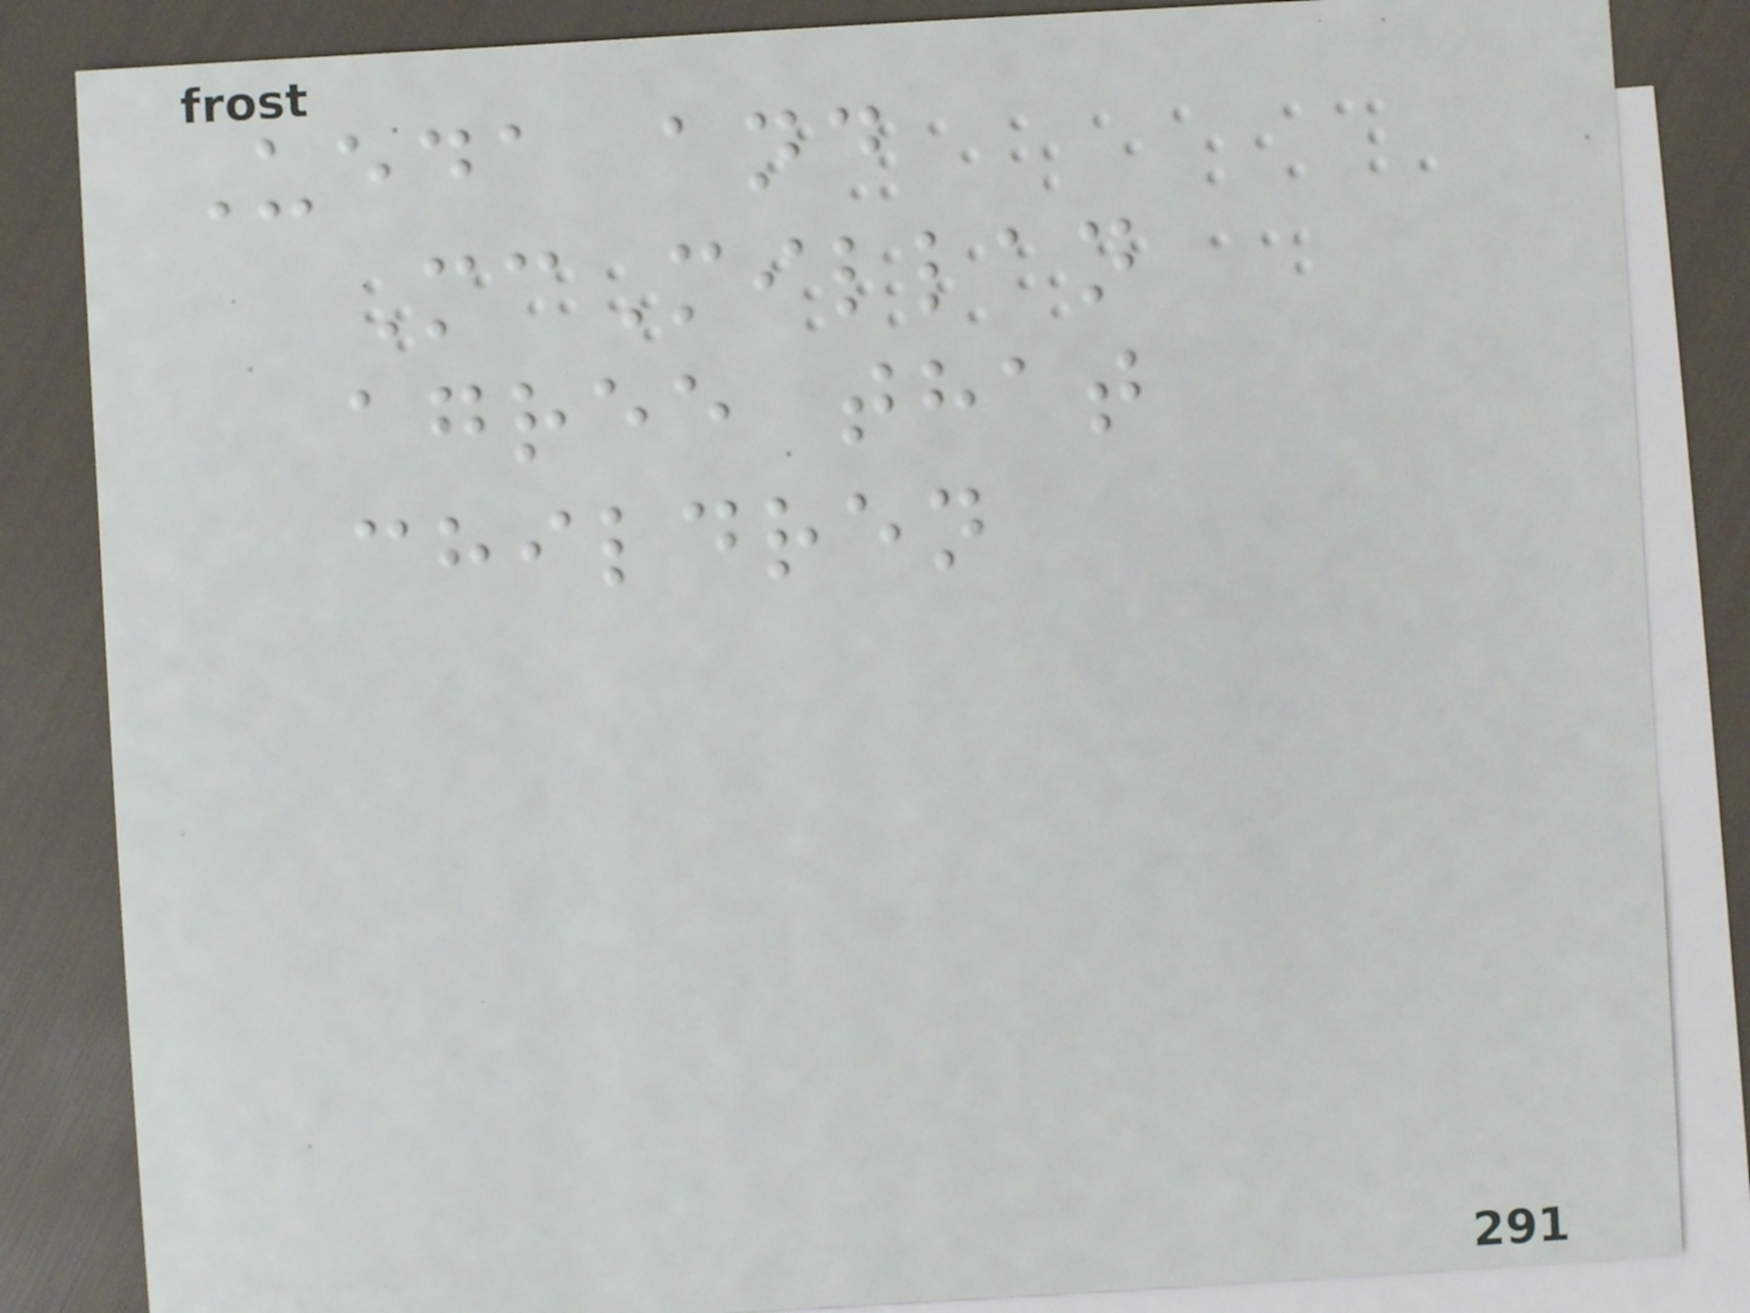Ueda and
McMillan
agree that
children
